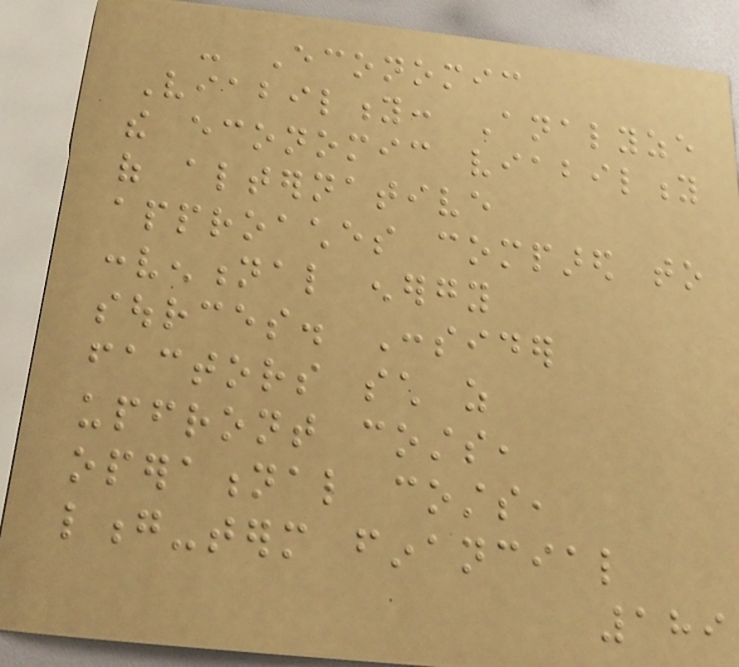- Economic
Viability: Analyze
the economic viability
of alternative
approaches compared to
conventional energy
sources. Consider
factors such as
upfront costs,
operational costs,
long-term financial
189
